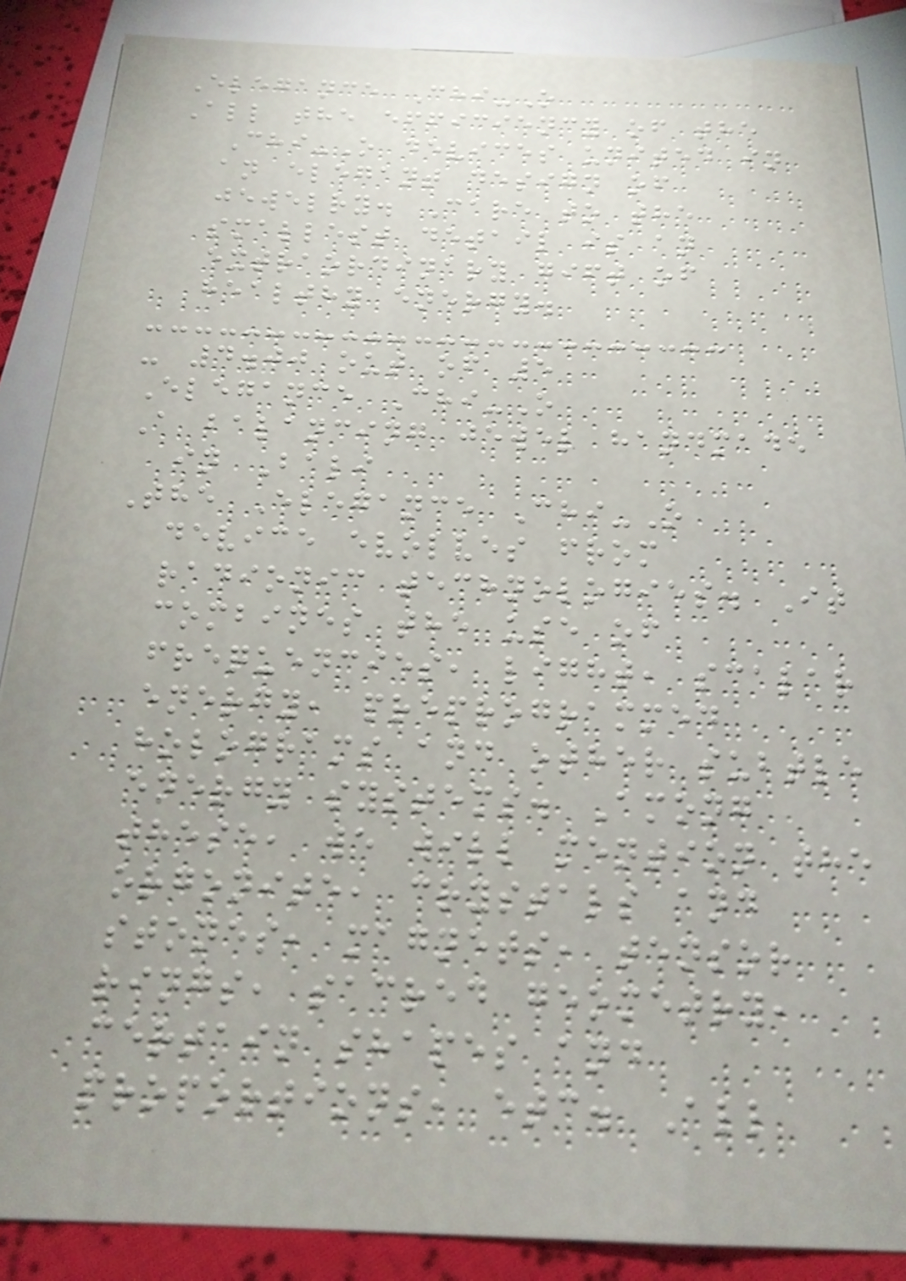Elegance Chi-O
All the efficiency of the
Chi-O devices united in
an elegant design of
jewelry. Care to the
smallest detail is an
extraordinary gift of
healthy energy.
- 4.00 out of 5
Elegance Chi-O
A balancing jewel handmade
in Bali
The Elegance Chi-O
device evolves from
radionic technologies. It
combines the use of
frequencies, light, scalar
energy, preprogrammed
holograms and other subtle
energy systems. Among
these, we will mention the
orgonite, crystals and
stones, magnets, tensor
rings, sacred geometry,
certain shapes and
proportions, etc. All
